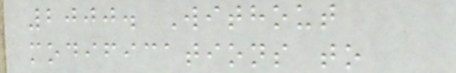2000. Without
modifications to
